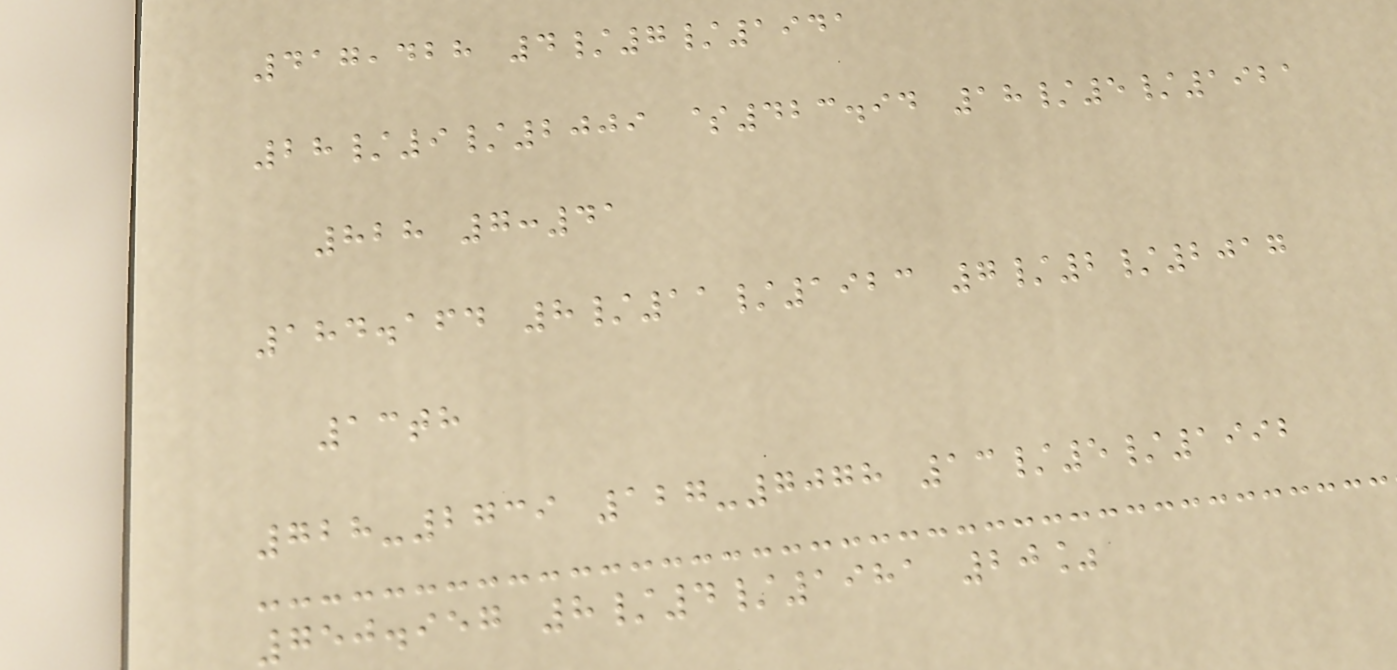417,428 4/7/1941
28/9/2009 $423.94 18/5/1921
828 7:41
184.164 8/11/1923 7/2/2017
13th
728-2739 127-7078 13/5/1992
750.957 8/4/1981 20%
